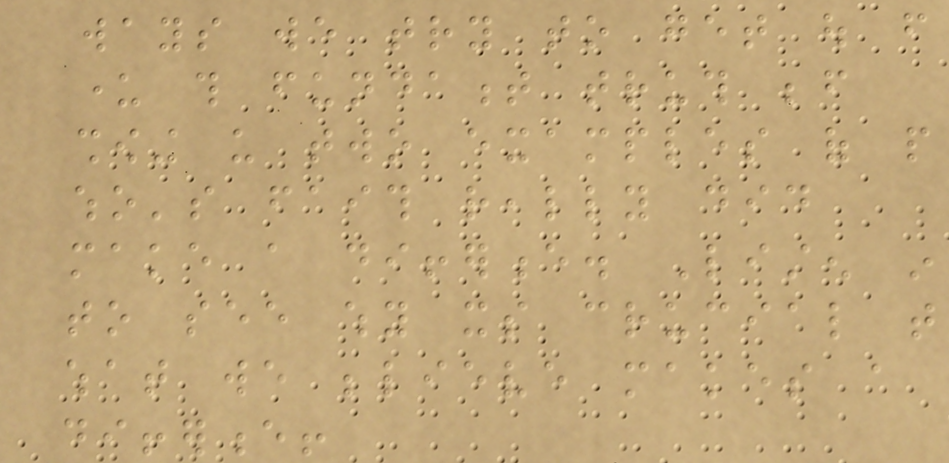ways we try to get out from
under this fundament truth before
showing us two examples of people
who's faith really did
make a difference. Listen in
to see why its crucial that
what we believe makes a
difference!
